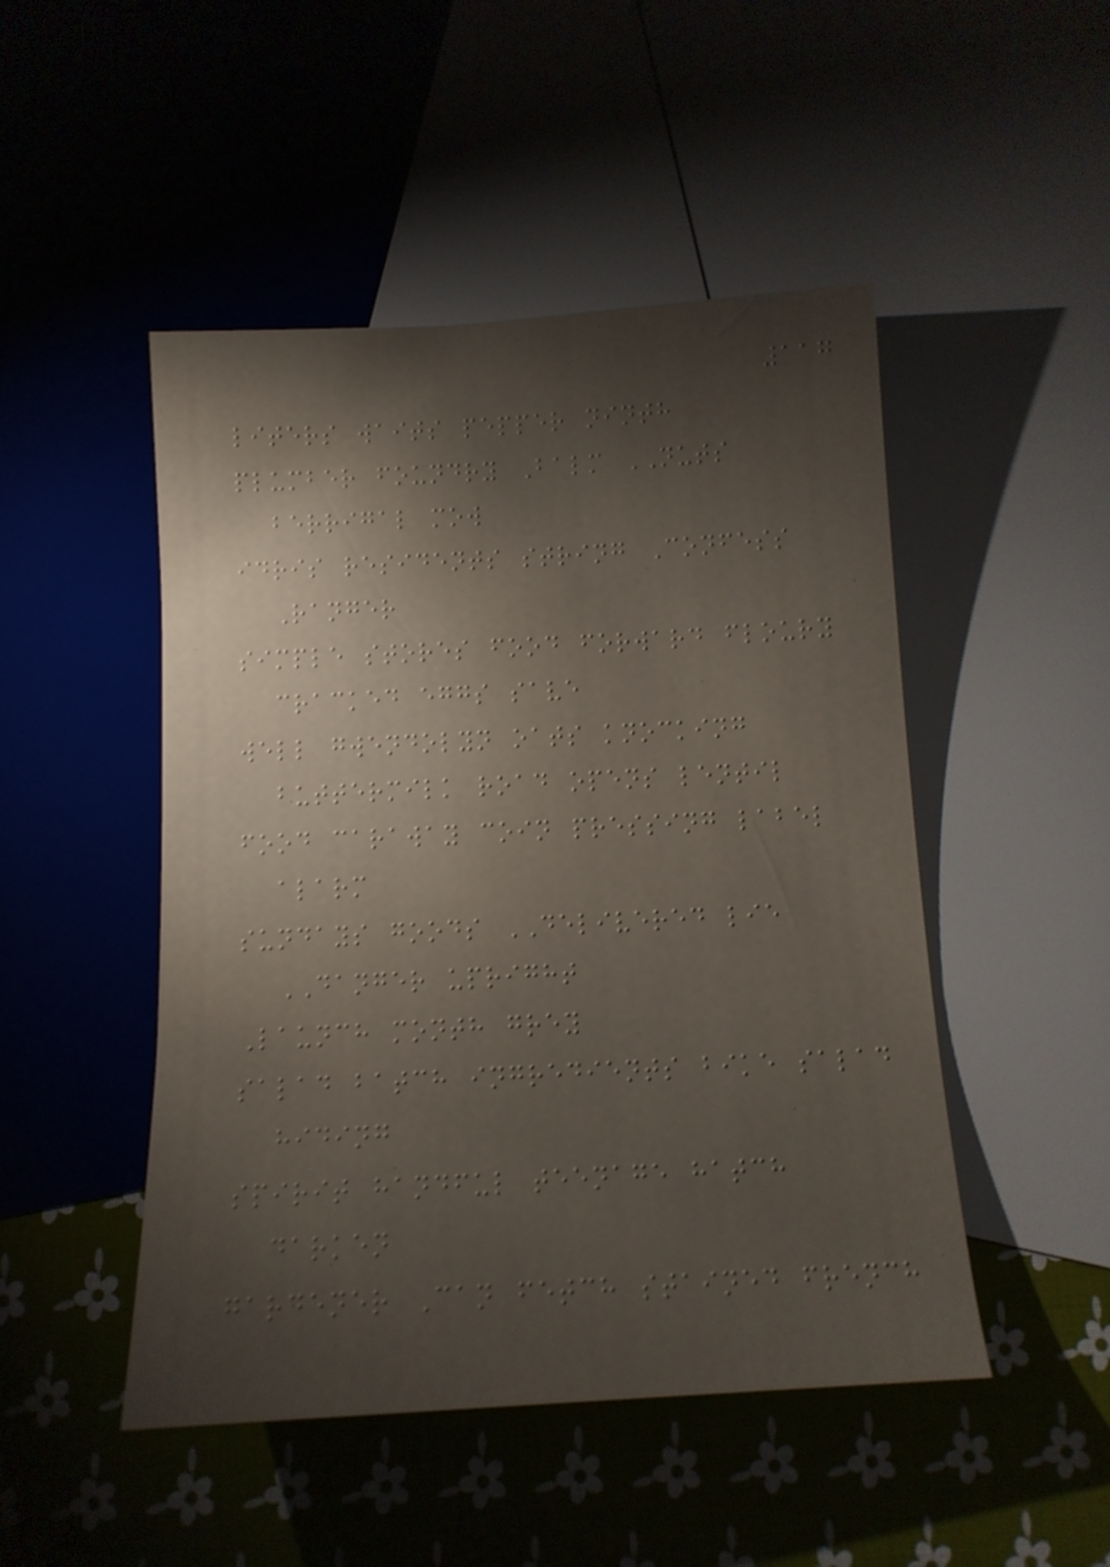117
liters waits pepper ninth
plumber foundry Balm NUTS
berrigal mow
idris residents string Confess
Ranger
simple stores food forward floury
cracked eggs save
well gwendolyn oats knocking
buttermilk road opens lentil
food caraway coin pressing label
alarm
sundays goods DELIVERED lie
DANGER upright
Launch month grey
salad batch ingredients bike salad
hiding
spirit handful teenage hatch
darken
gardener Can fetch stained french
